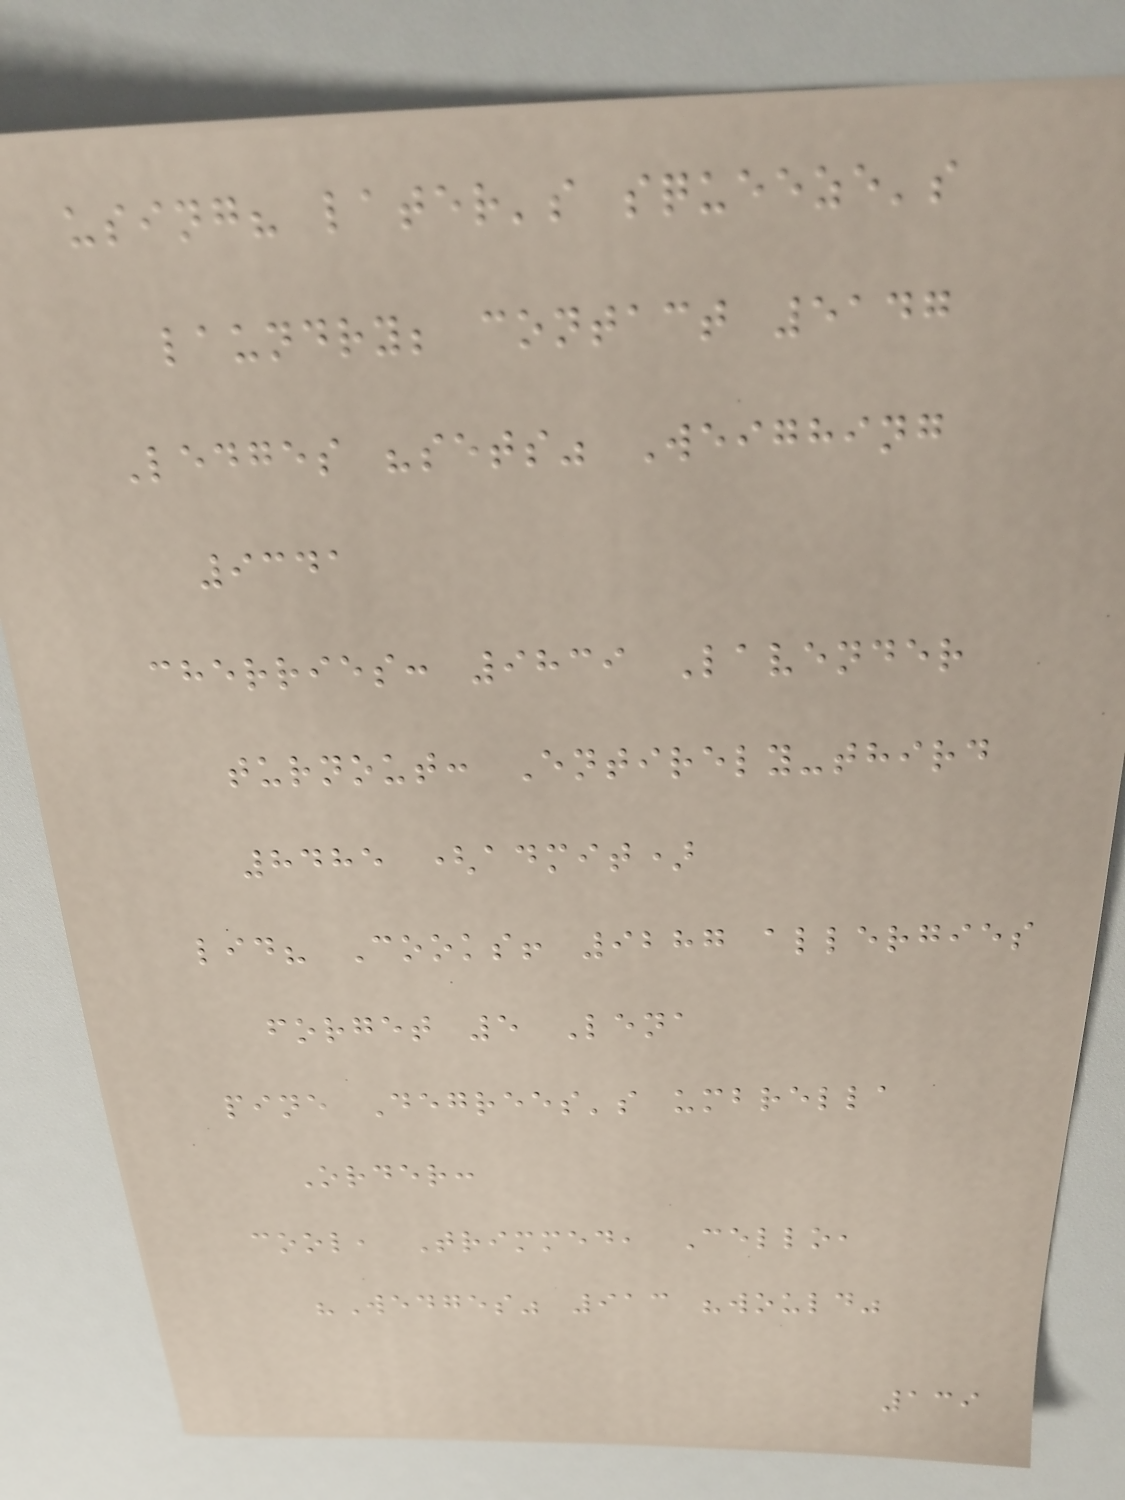using? later's squeeze's
laundry; contact 5147
Ledges "sets" Weighing
9341
cherries: 9839 Lavender
turnout: Entirely-third
8485 (admit)
lid? Cooks! 9287 allergies
forget 5 Lena
pine Degrees's umbrella
Order:
cool, Trimmed, Cello,
"Wedges" 913 "would"
139
